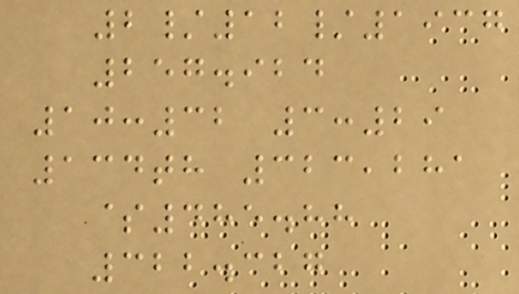2/12/1937
257.924
10:32 3:29
134th 323,281
$485.88
322.327
